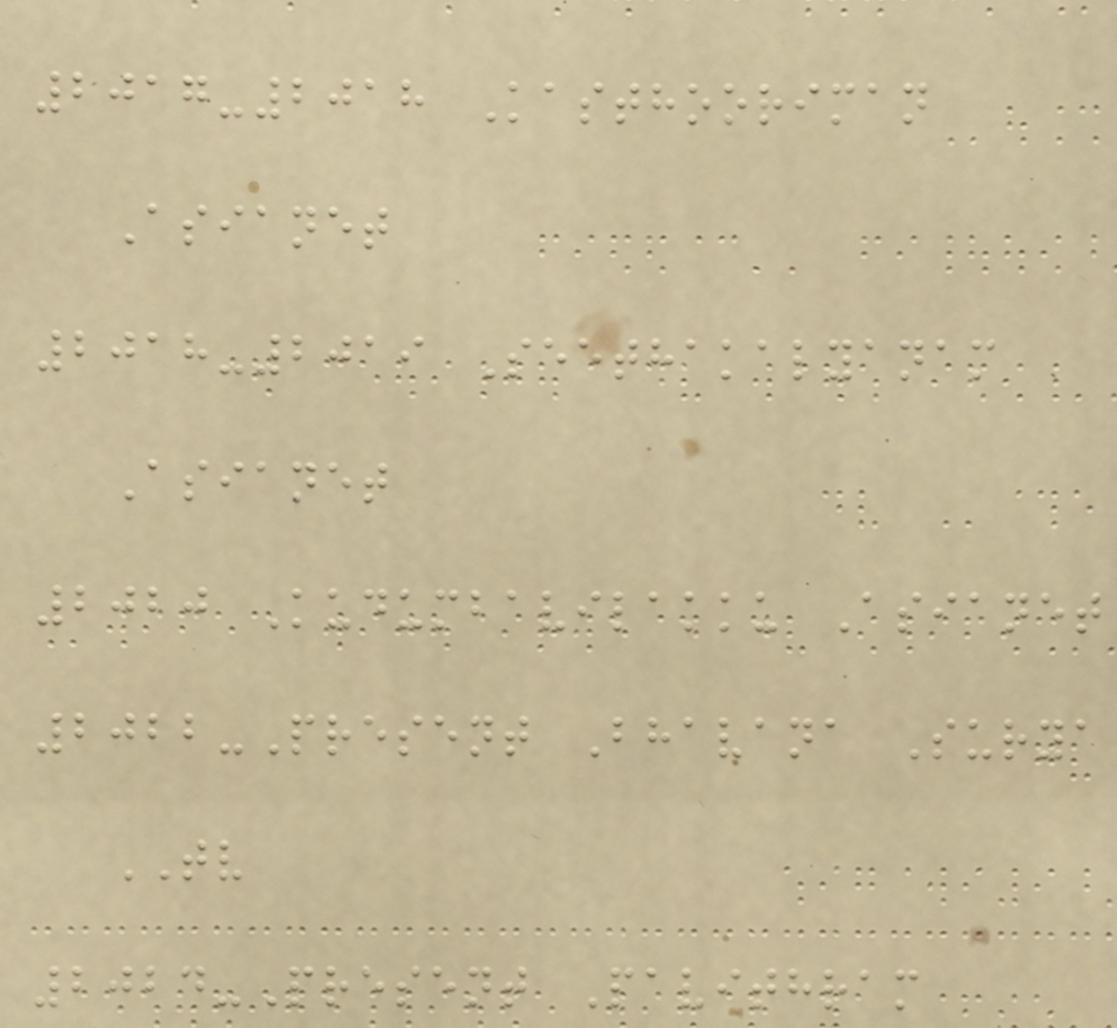2017-2018 Kasthooriman
Asianet
2018-2019 Seethakalyanam
Asianet
2020 Kudumbavilakku Asianet
2022-Present Bhavana Surya
TV
2024-Present Pavithram
